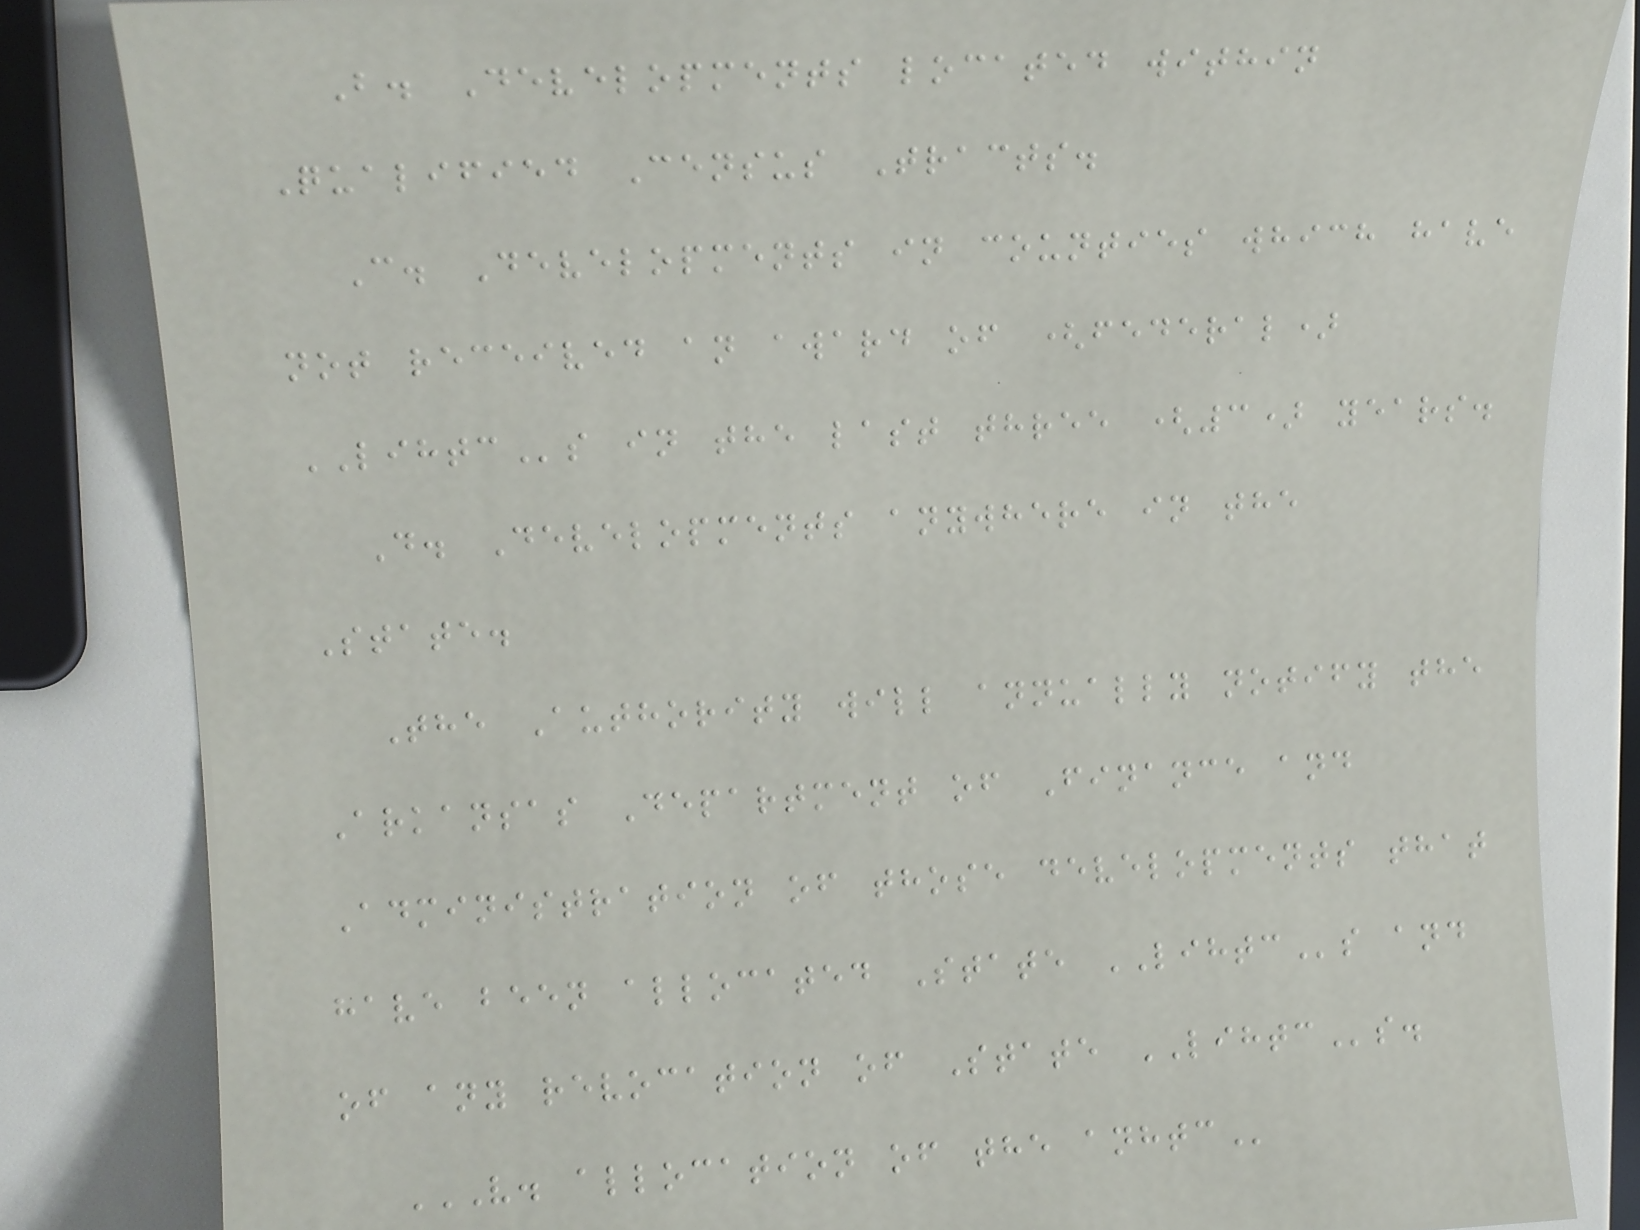B. Developments located within
Qualified Census Tracts.
C. Developments in counties which have
not received an award of (federal)
LIHTCs in the last three (3) years.
D. Developments anywhere in the
State.
The Authority will annually notify the
Arkansas Department of Finance and
Administration of those developments that
have been allocated State LIHTCs and
of any revocation of State LIHTCs.
V. ALLOCATION OF THE ANHTC
